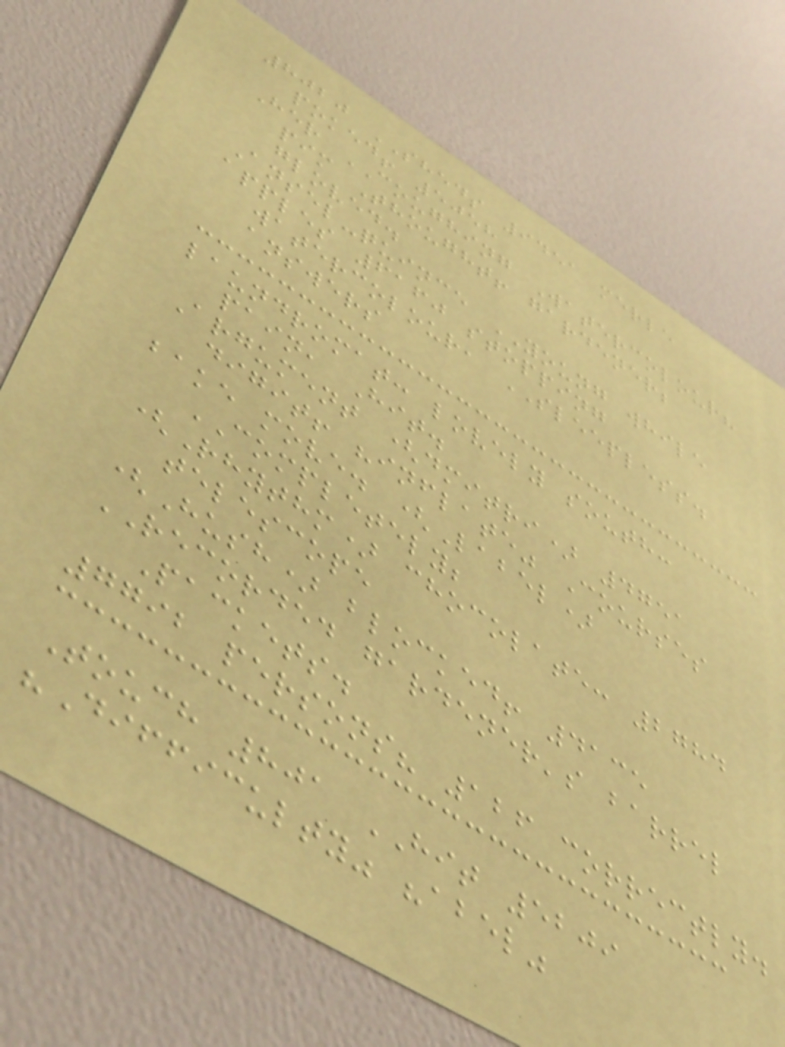8020 SHEDS 9451 merle
poked! 5058
Her COUGHING Watercolour?
pim Thought! gardener;
gloved.
Ansel-quince YOUNG while
apples 6160 stopping
watercolour, SLEEPLESS.
answers
laundromat: lovely south:
pain, Hit.
Argument (dmitri) 4751
digit! "inflate" Courses
bake move. (Label)
COMPLETELY;
(Rhythm) chocolate: 2784
telescope
(Hush) blocked! 4135
RECORDED gardener's barrel
Packets.
7792 persons? 126 correctly.
Touch 801 HIT 5209
"Difficulty" "abel"
